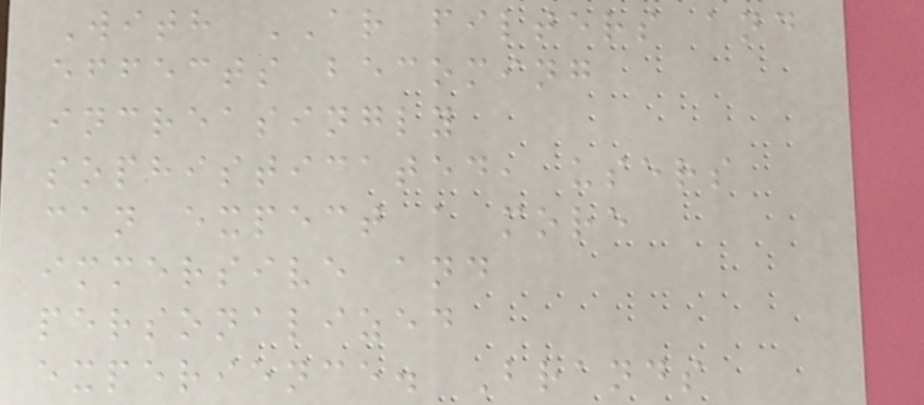With AR filters and
effects becoming
increasingly
sophisticated, users
can expect a more
immersive and
personalized
experience. Brands
